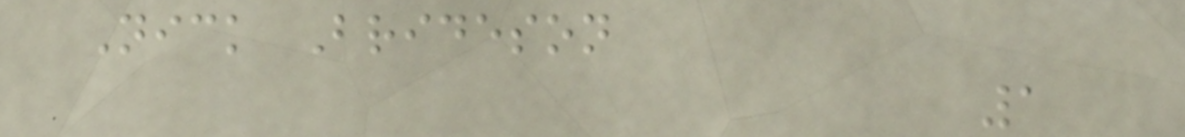Nick Brideson
1
